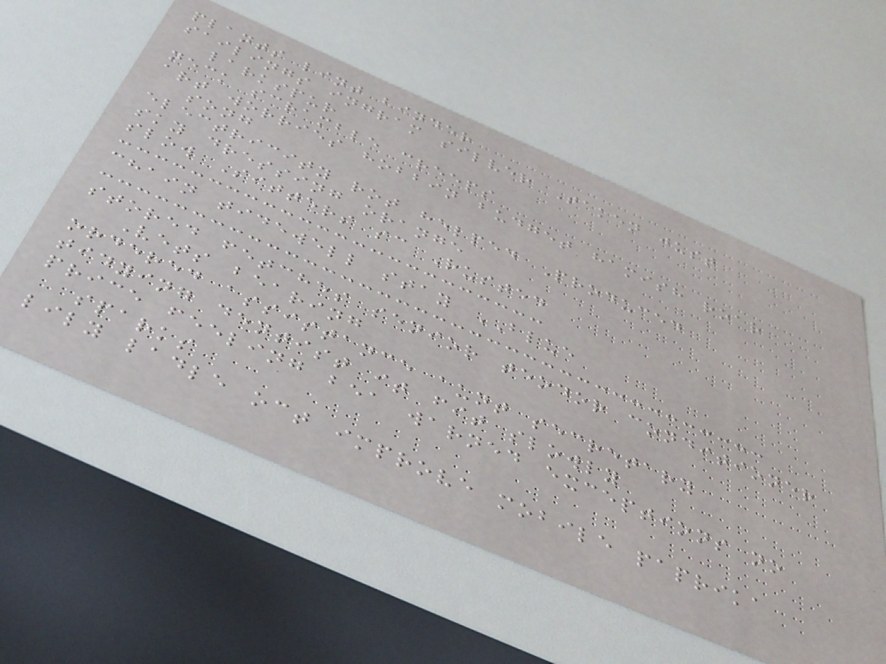plants lint binder
sailings ingram silver Taken just
larkspur
neck scramble creeps
art worries hobbin budget hamish roar
song
electricity rot helped Produced
sky dressing orange
slow Sitters sc Rusted
chain tidewell stay BLUE
stored fetches senior teodor conditioner
Vets bearing
ordered assistance aunt secretary
tidying dentist it fit slowly
price feeling bea warned exceptions no
sparks
lily ladle oct improve mobile paprika
